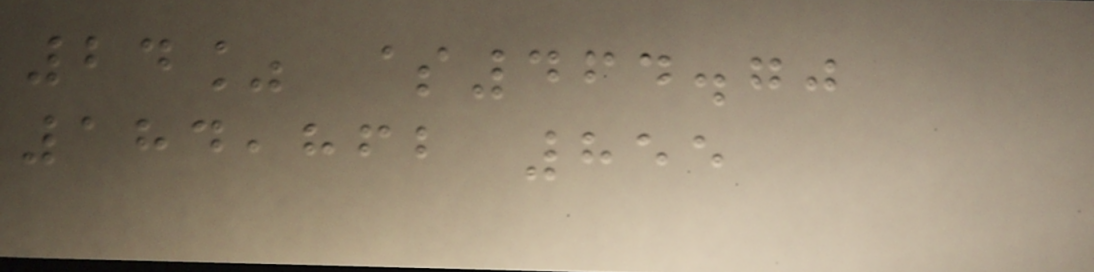24% $464.70
184,862 855
